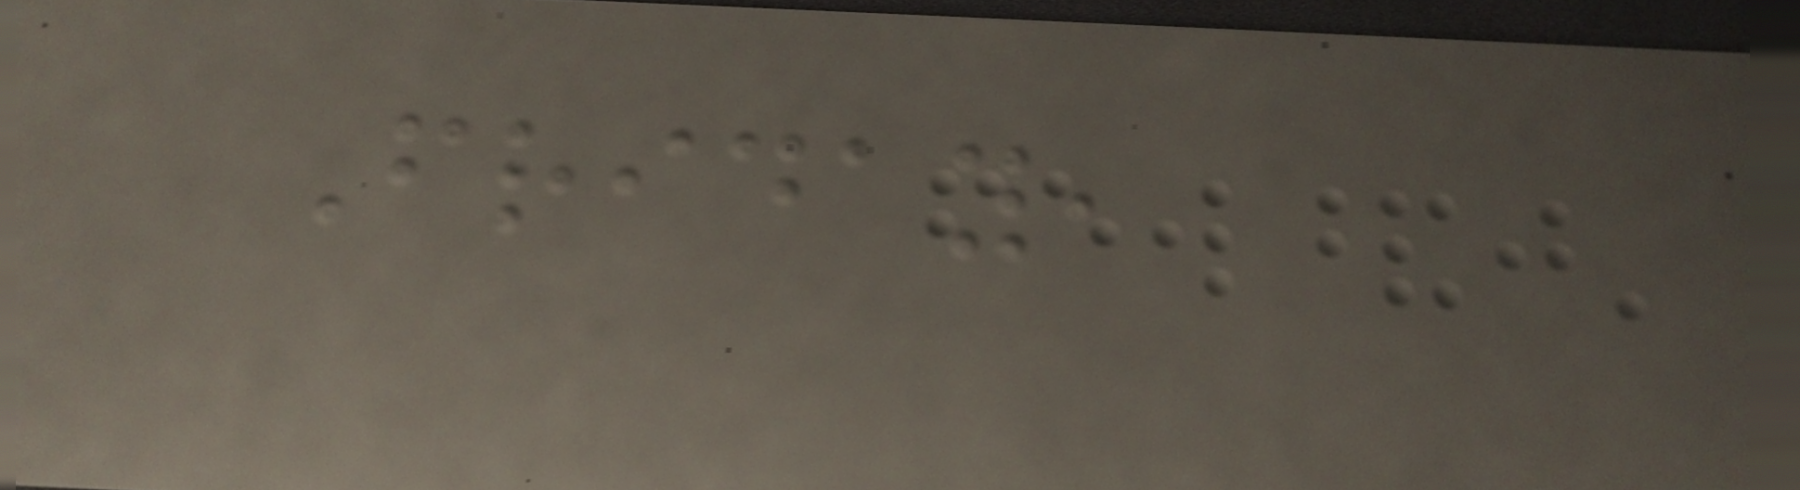Friday,
